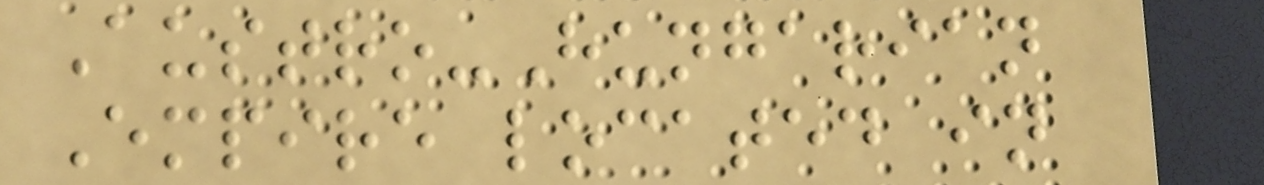Austro-Hungarian
Empire located in
